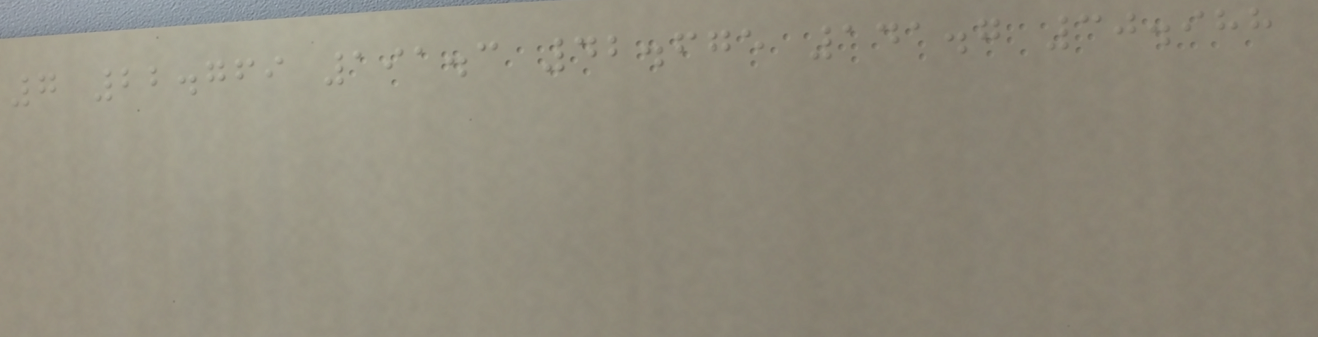7 22.769 191.3 42.675 141.7 30.988
